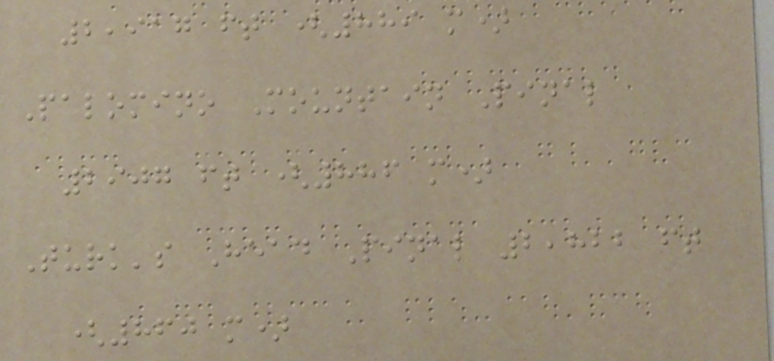2,917 ft (889 m)
Palomino Mountain Pinal
2907 ft (886 m)
Turk's Head Pinal 2,822 ft
(860 m)
